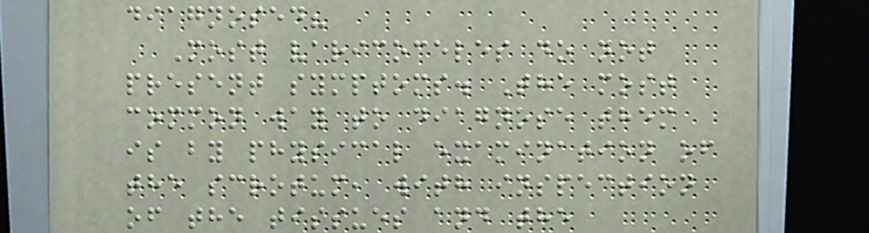diagnosed?
Most varicoceles do not
present symptoms. The most
common way to diagnose them
is by physical examination of
the scrotum, with inspection
of the tissues and the
